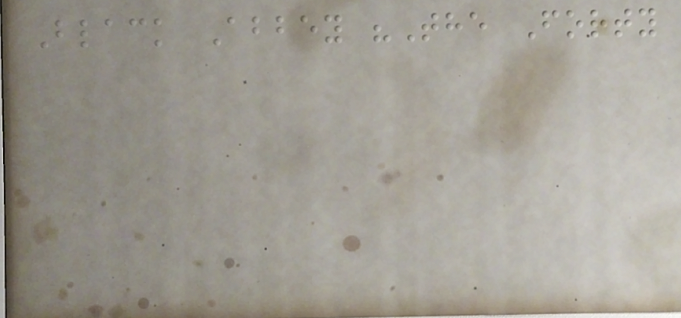Black Abbey "The Forty
